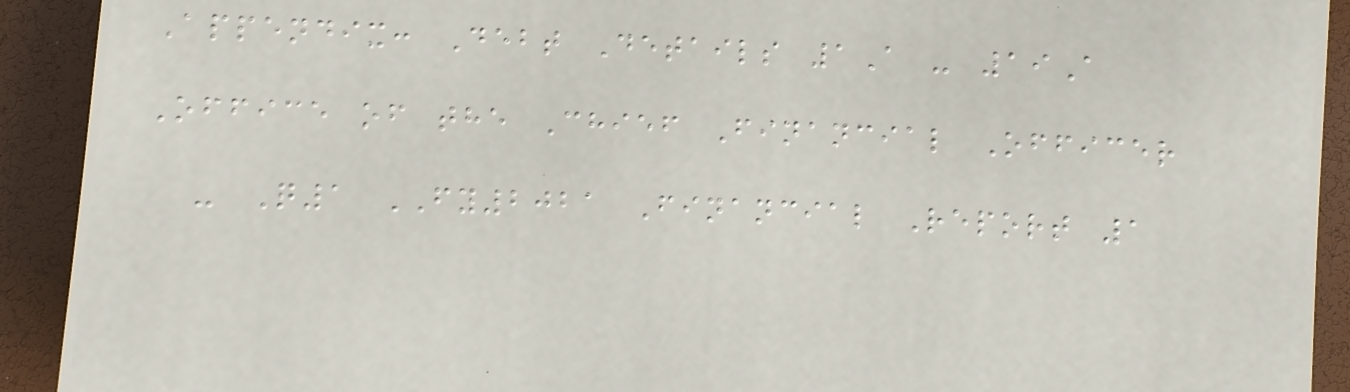Appendix: Debt Details 1A - 19A
Office of the Chief Financial Officer
- Q1 FY2021 Financial Report 1
